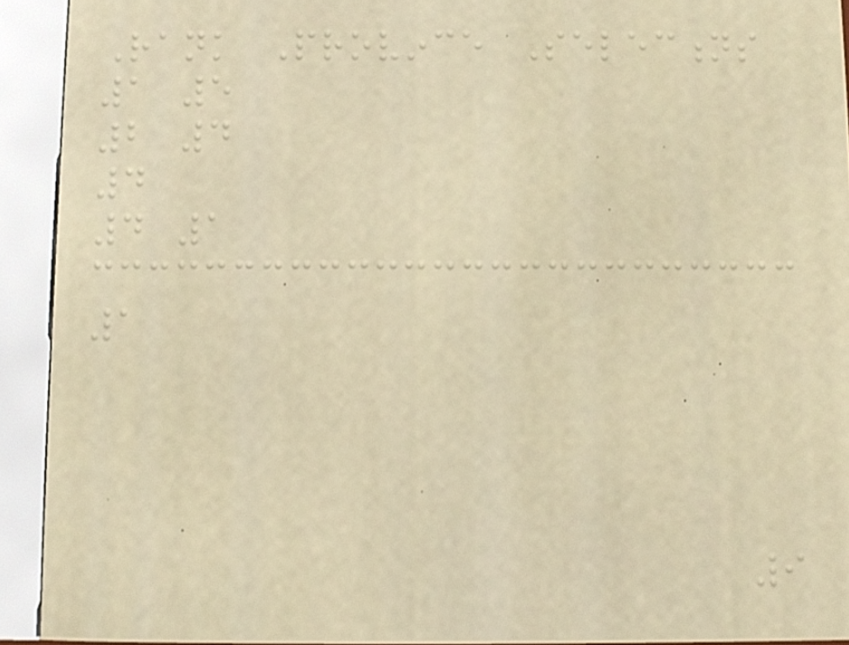Rank Province Selections
1 5
2 4
4
4 1
1
9
